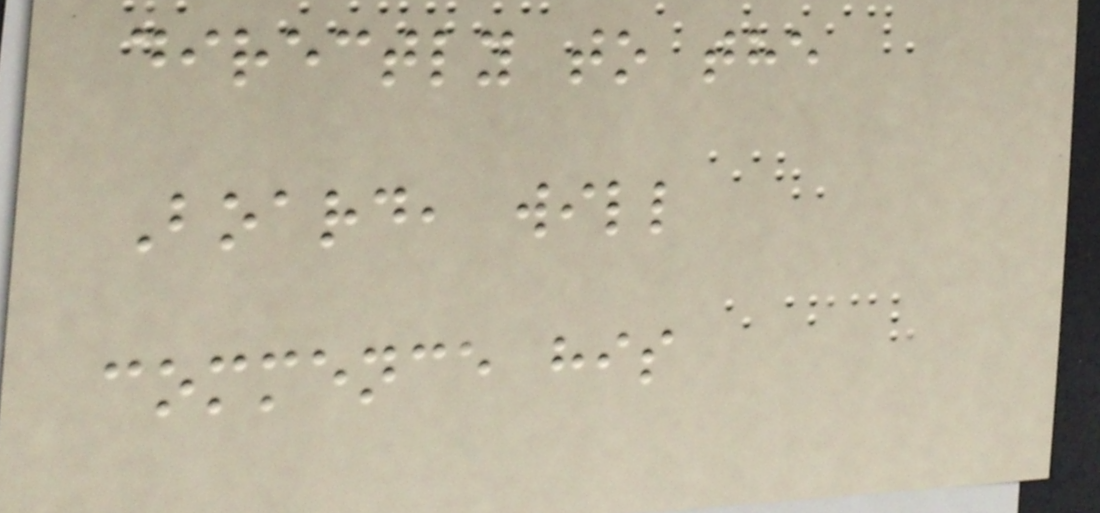directly to the
Board, will
commence his
